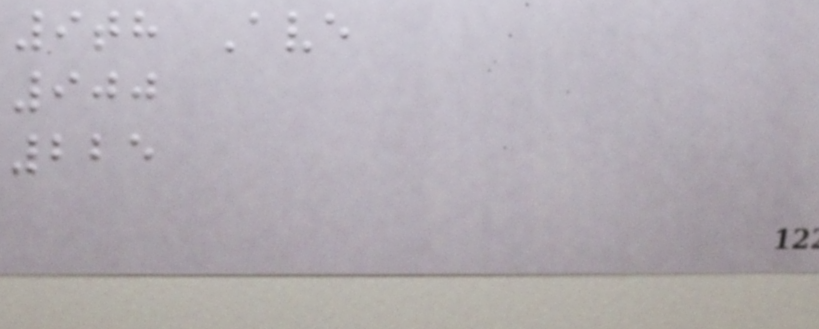9th Ave
900
225
